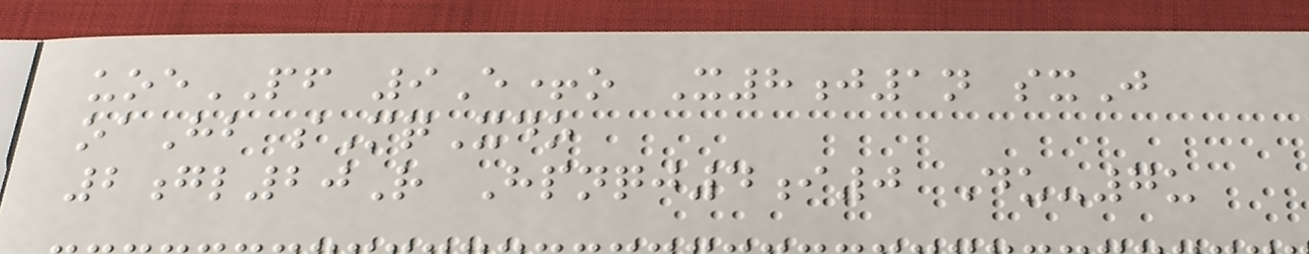uoePF 9E+o X8j1n sxJ
oaHb sMqXdo
2gl20R Hpnqj4i0 Du-7u
